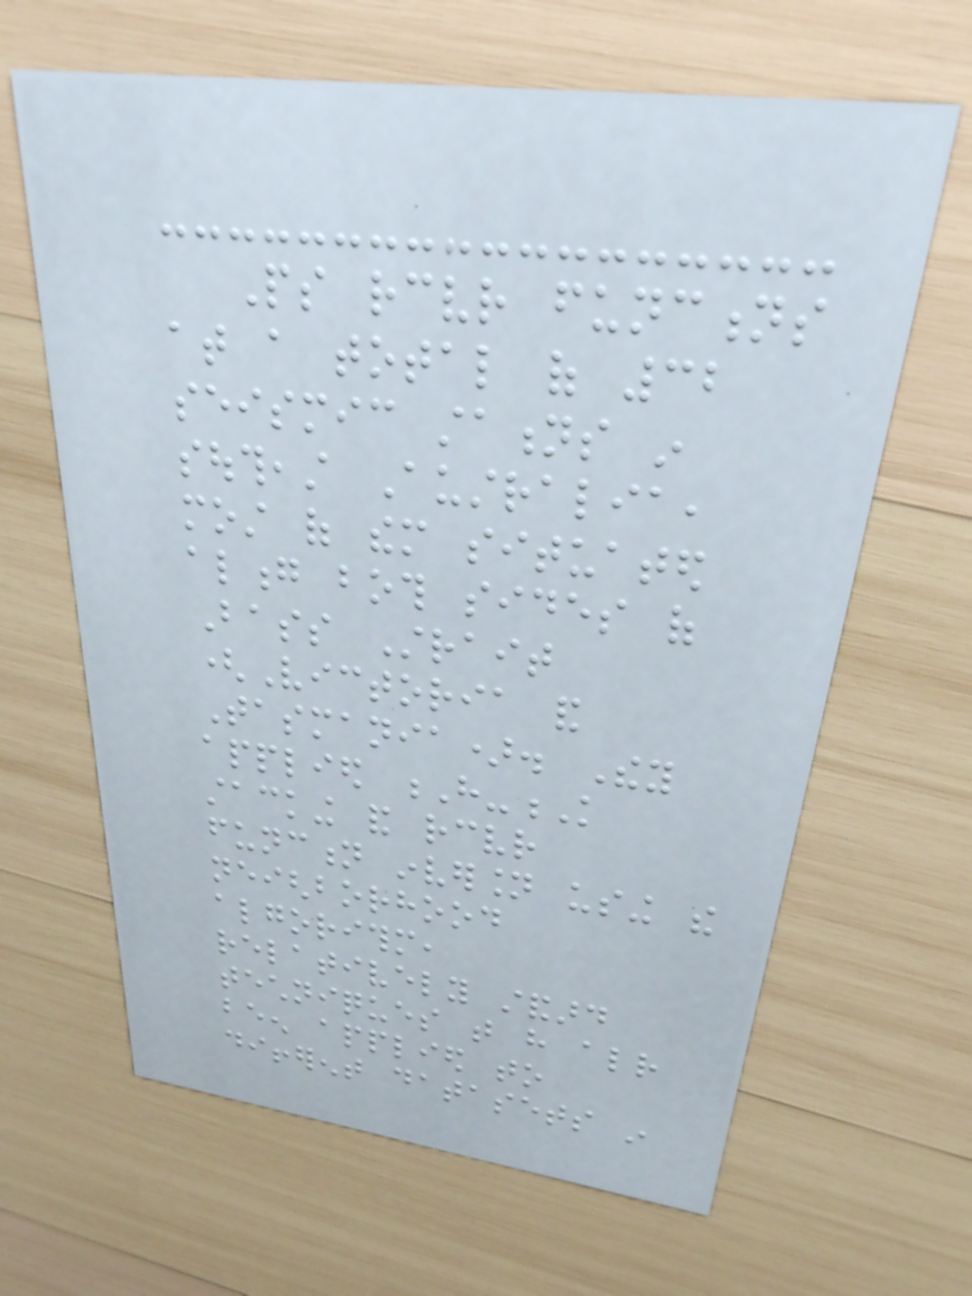Ps receiver functions
at a total of 32
seismic stations in
southeast Australia,
most of them situated
along both sides of
Bass Strait
(Victoria and
Tasmania). They
applied H-K
stacking and receiver
function inversion using the
neighborhood
algorithm,
relatively standard
techniques that have already
been applied to
different datasets in
